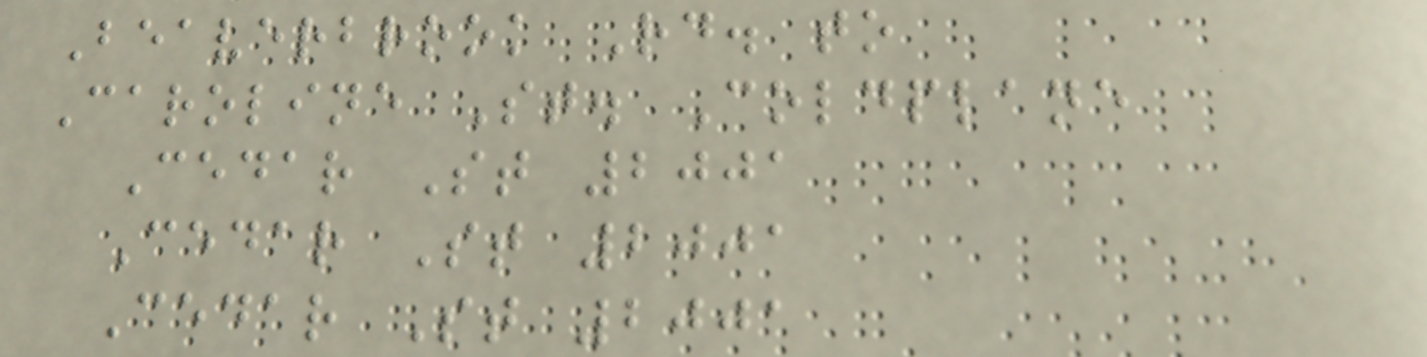Beaverbrook Rd. to
Caroline St. Coldplane
Cedar St 2001
Cedar St 2001
Cedar St 2001
